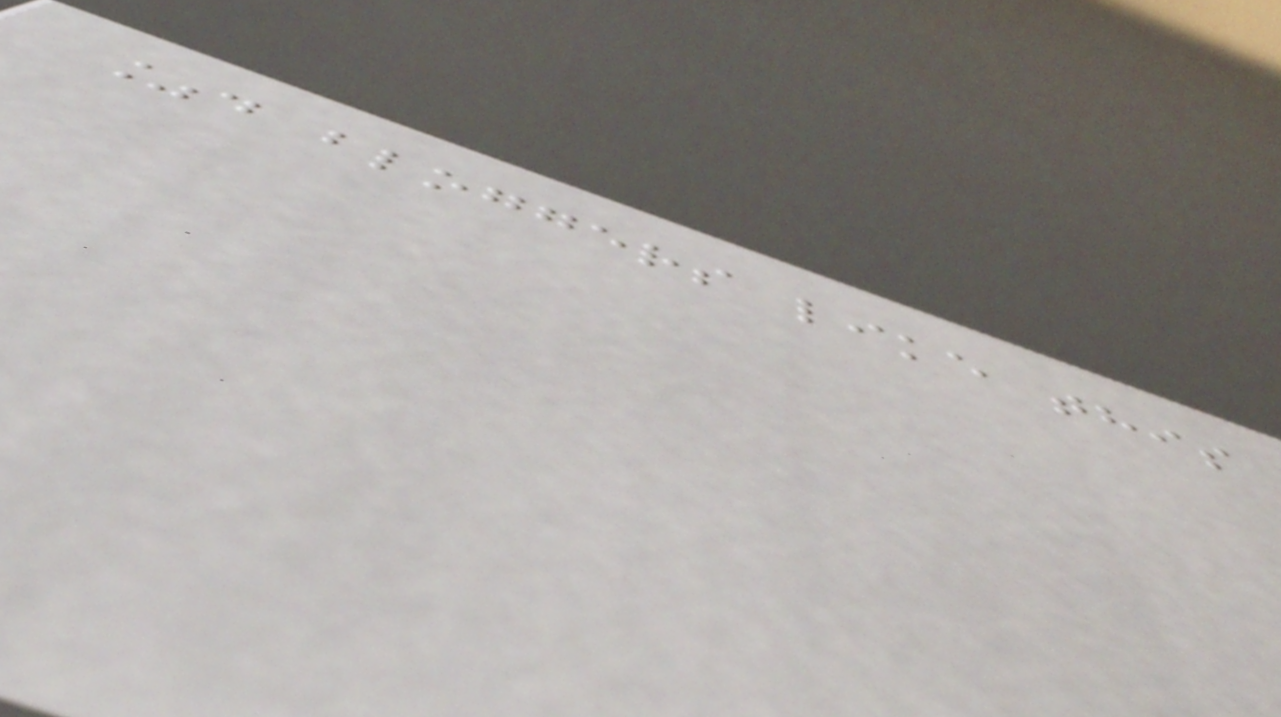%d bloggers like this
